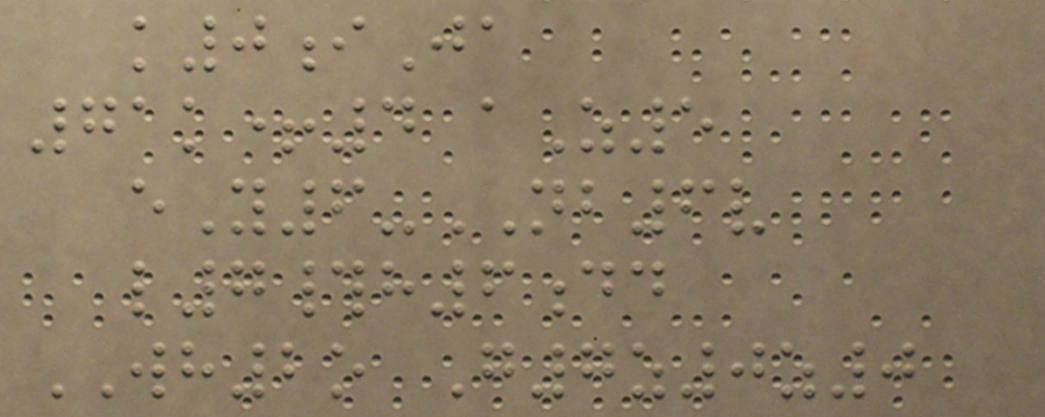k0iJa
71k+4 aZ5
eY6-NB6v
l7#h6dd
WH2o G7z0z0
